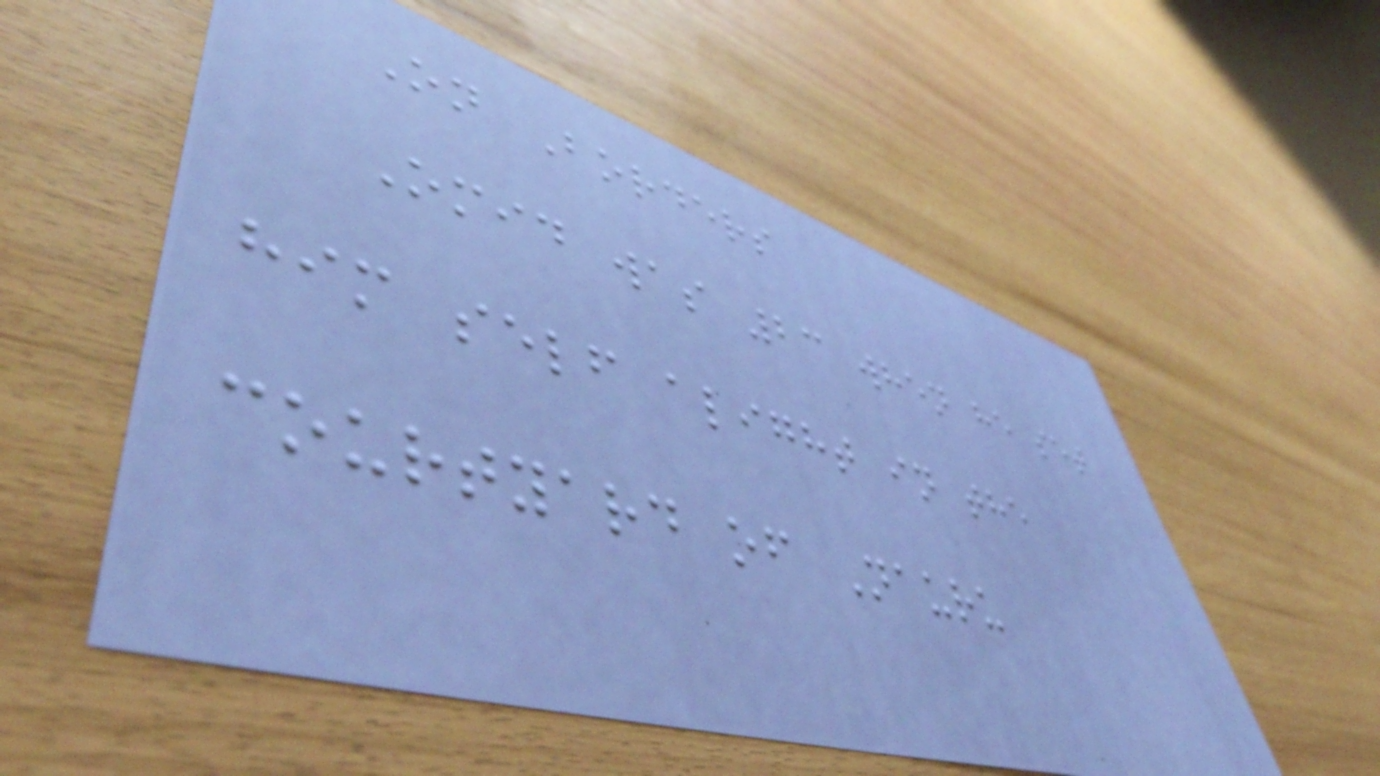On Borders
Omid was 23 when he set
him self alight in the
courtyard of Nauru
